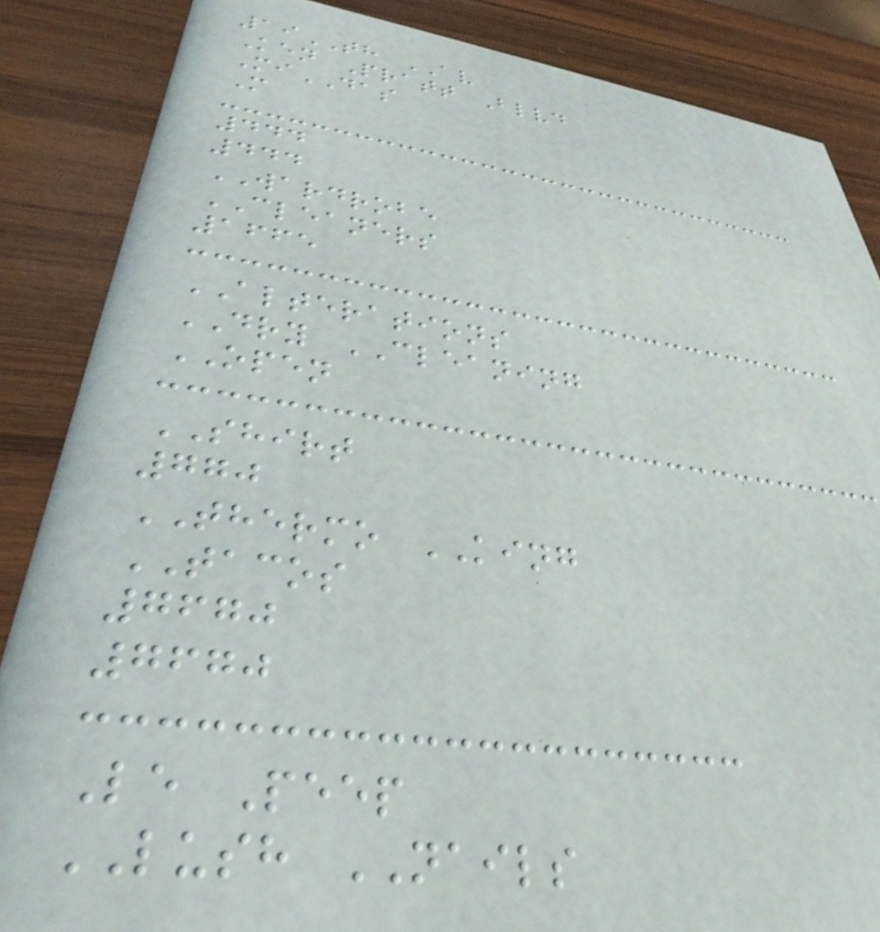19TH AV
Ken Pratt Blvd
MiDAS
M
444
444
WARDROBE
CLEANERS
1665
ALTERATIONS
DRY CLEANING
OPEN
SHIRT
770
THERMO KING
TACOS
7670
7670
Le Peep
LUSH NAILS
